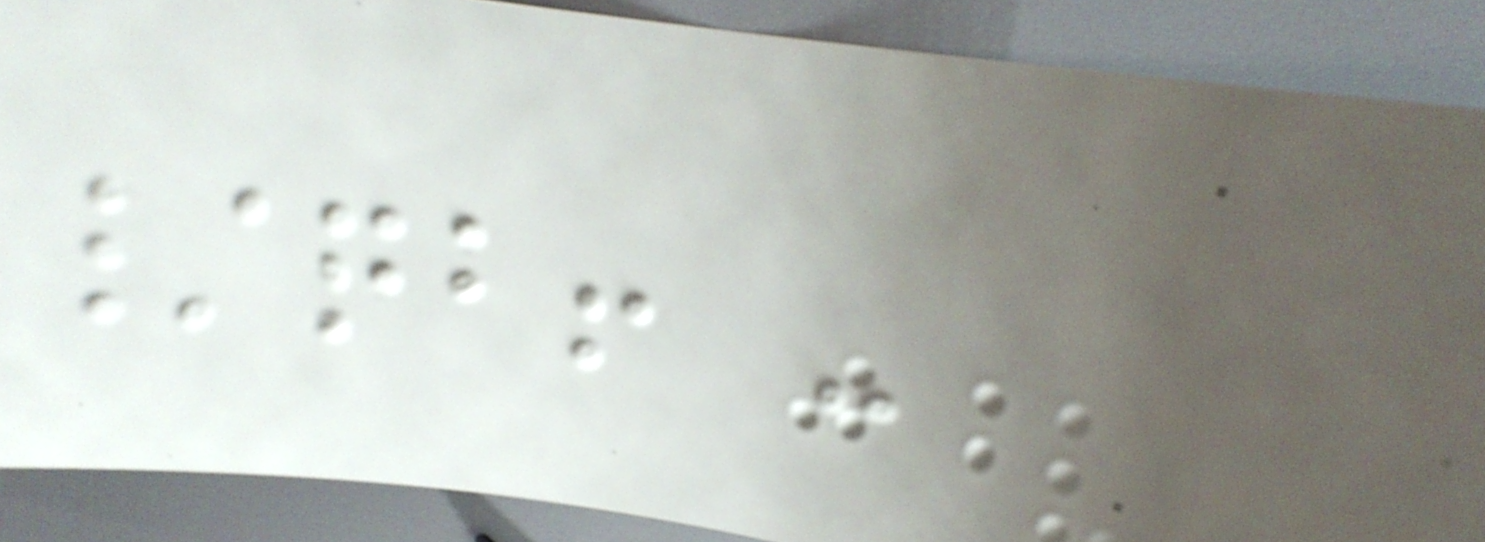/qb! -
